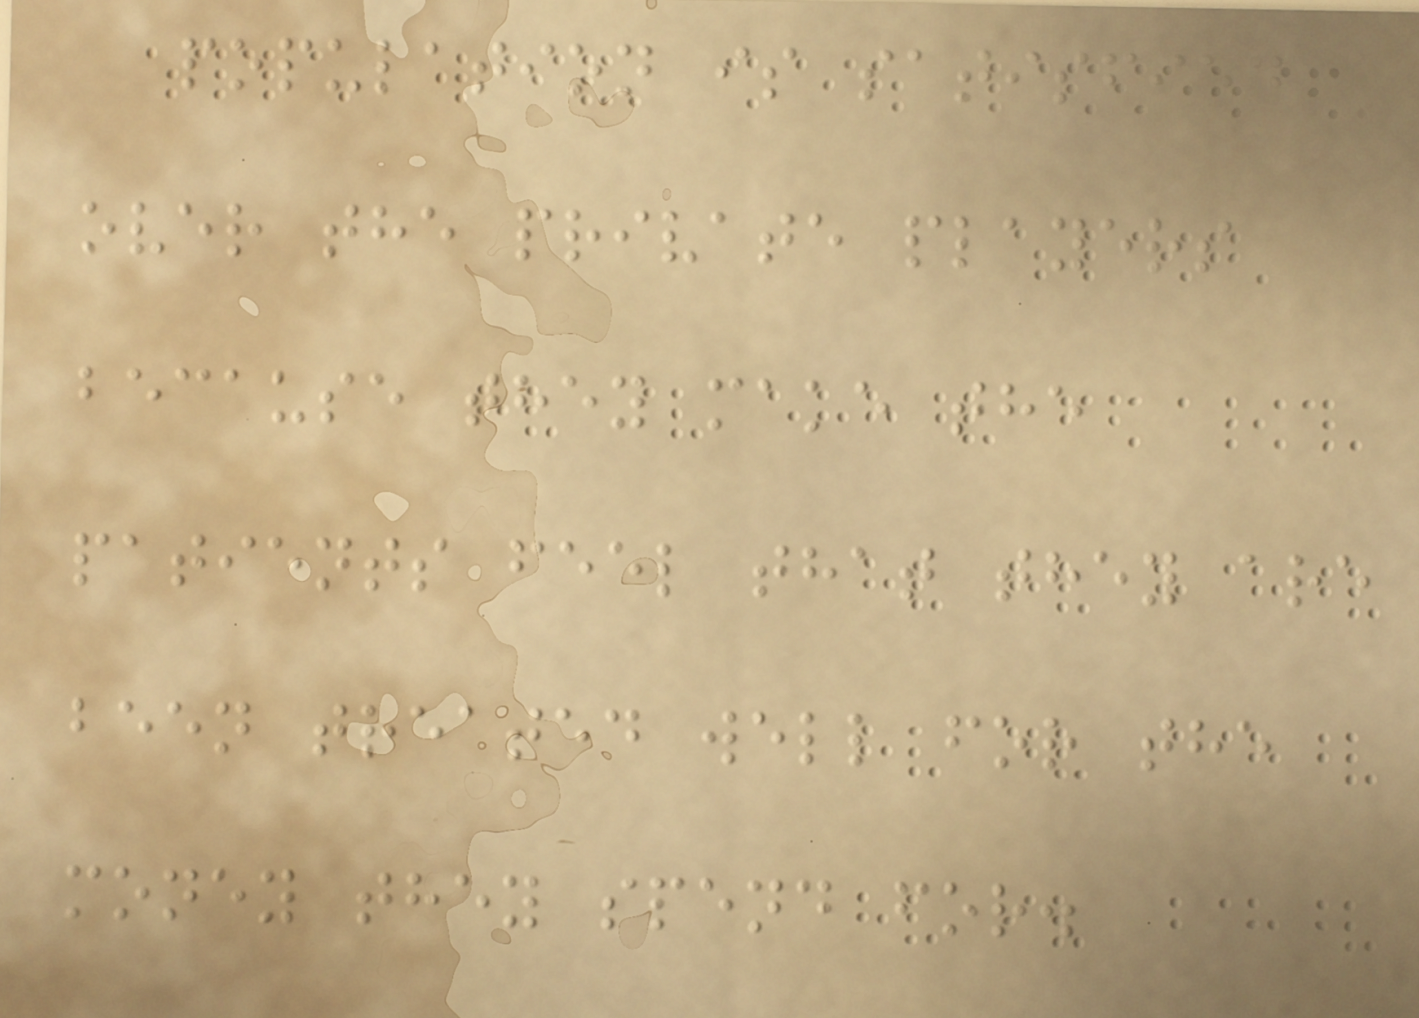population is satisfied
over the private players
because they make the
patients feel that they are
been treated well for the
money they spend for.
